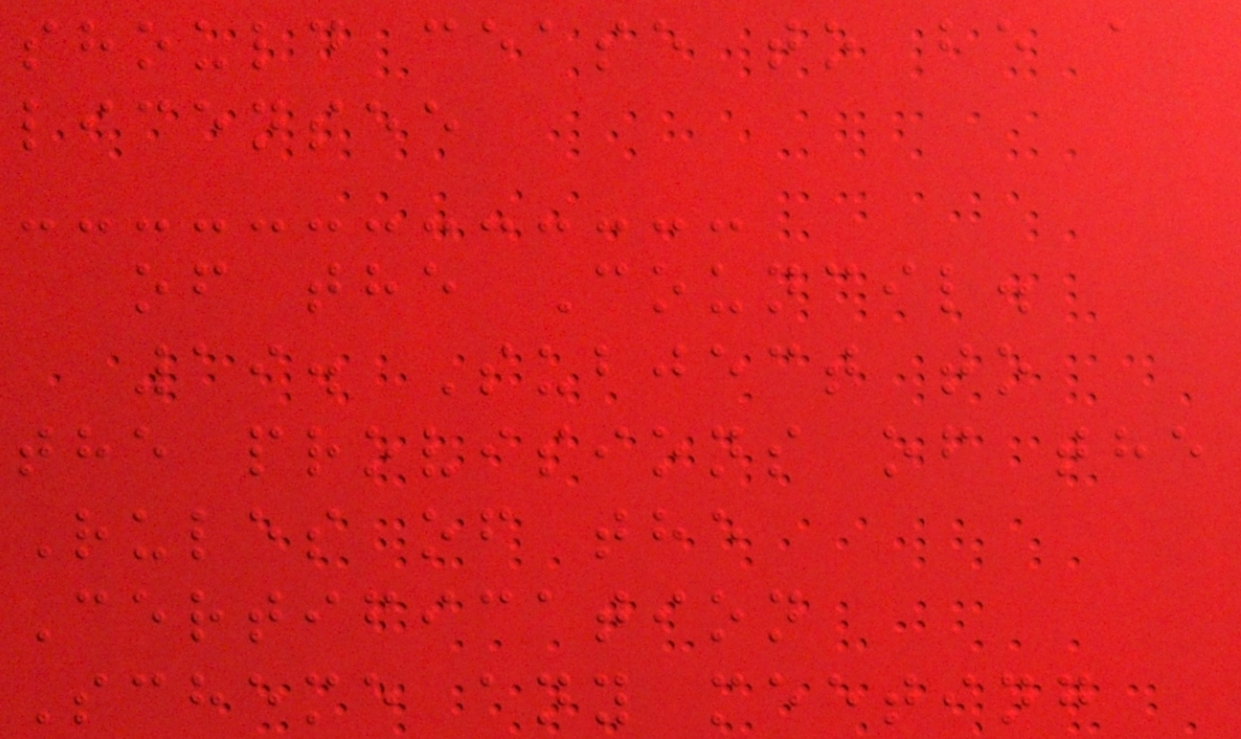should cease to be a
licensee
of the Council.
19. Subject to
the provisions of the
Rules of the
Certification
Scheme any meeting
